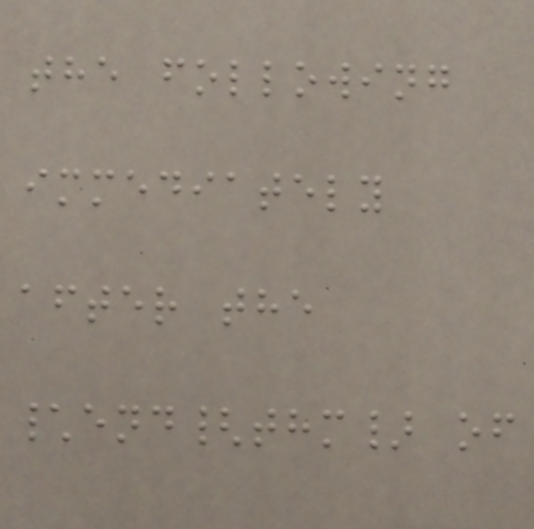the following
immediately
after the
\end{thm} of
